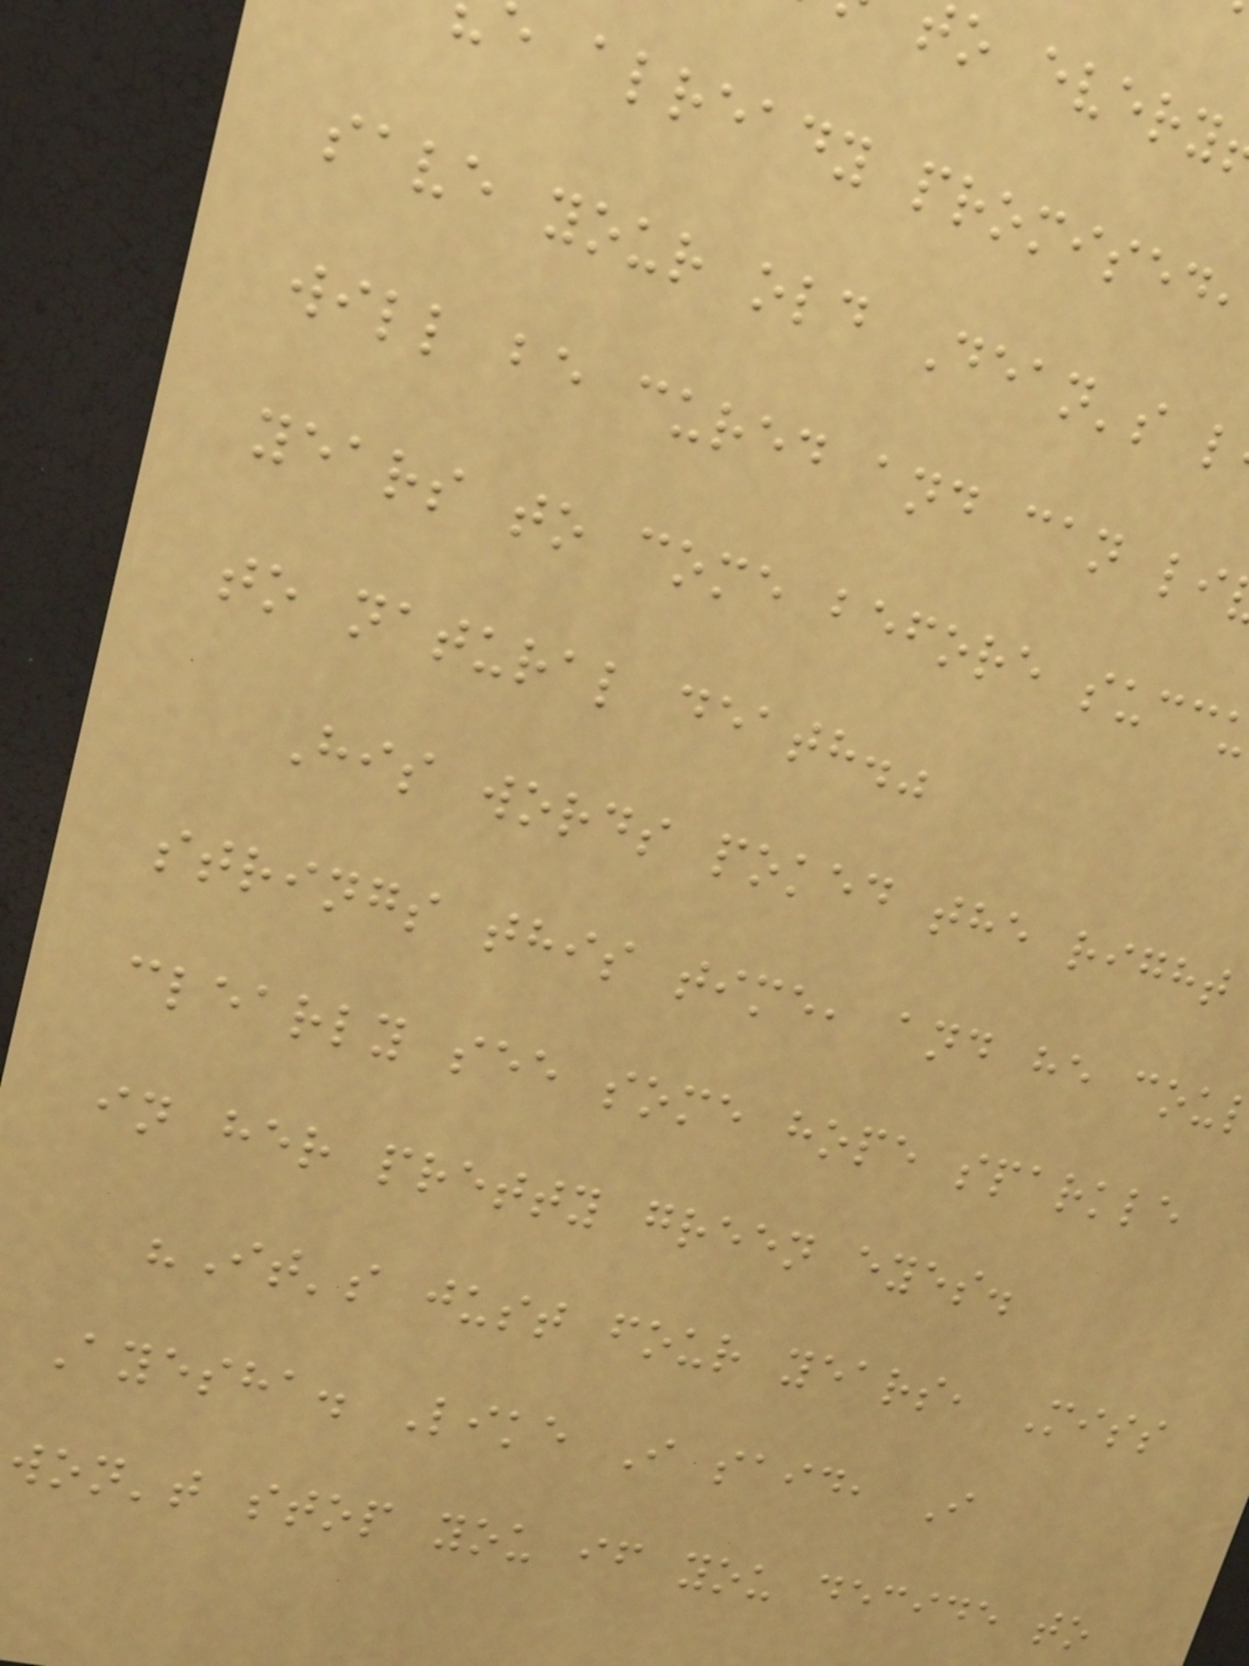o every
already promised
save your old Dean's l
will be cured and can li
years to come before succ
to natural death."
His words poked the right
strings this time, and he cou
clearly see some hope sparkle
in her pretty green eyes.
"It's just four years, Miss
Ayesha. Like I said, I
won't stop you if you decide to
